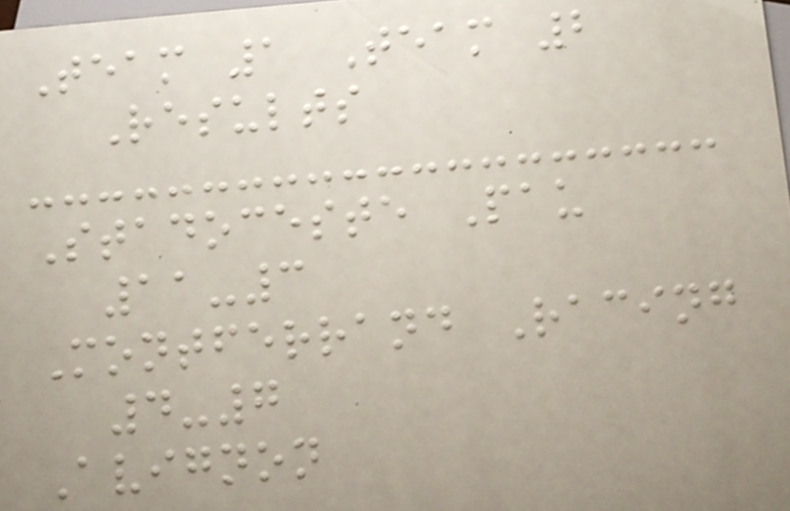Team 1 Team 2
Results
Stadoceste Pau
11-3
Montferrand Racing
4-7
Avignon
